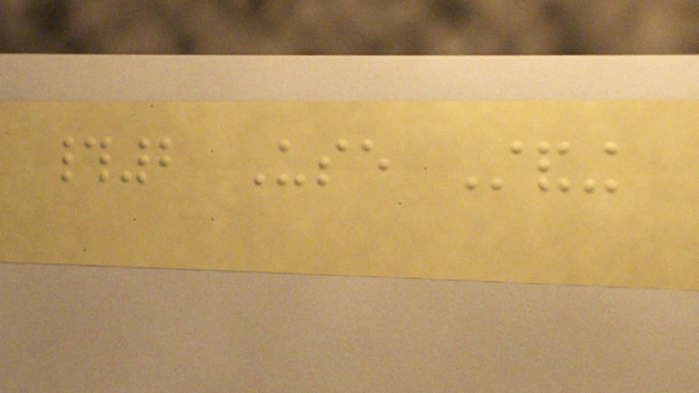#2 Use Standing
